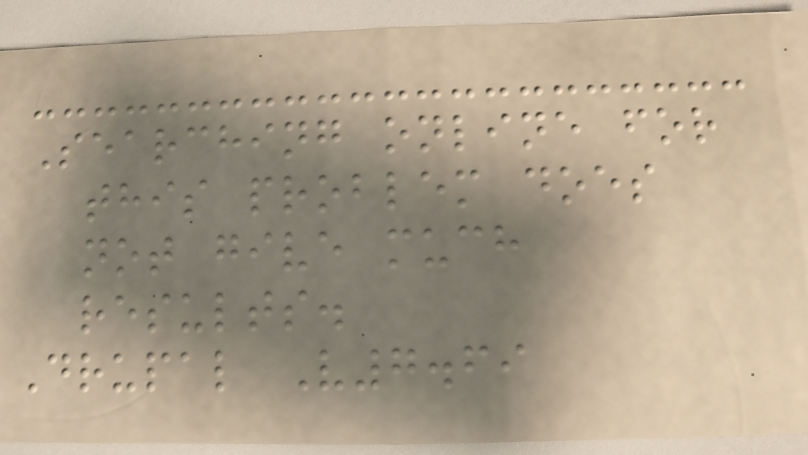Searching online for
this problem does
not give much
results.
Drupal V7.69
